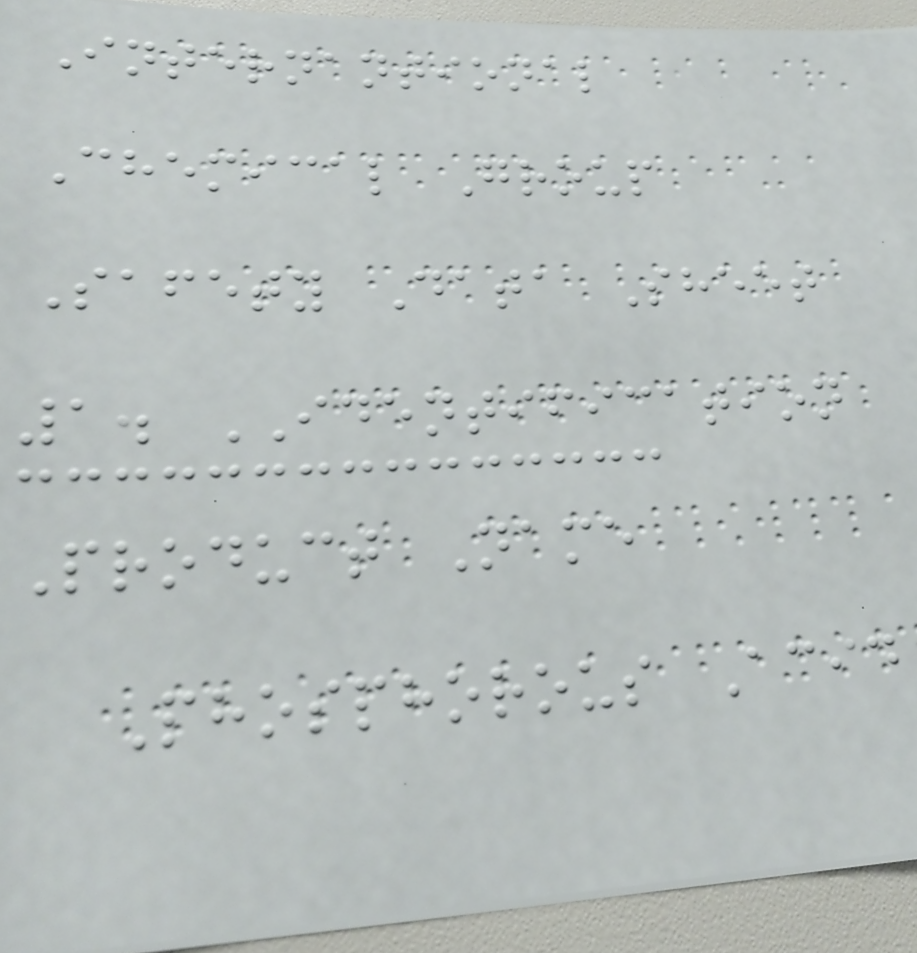Internantional
Chemical Group
Safety Data Sheet
1. IDENTIFICATION
Product Name
Phosphorous Acid
